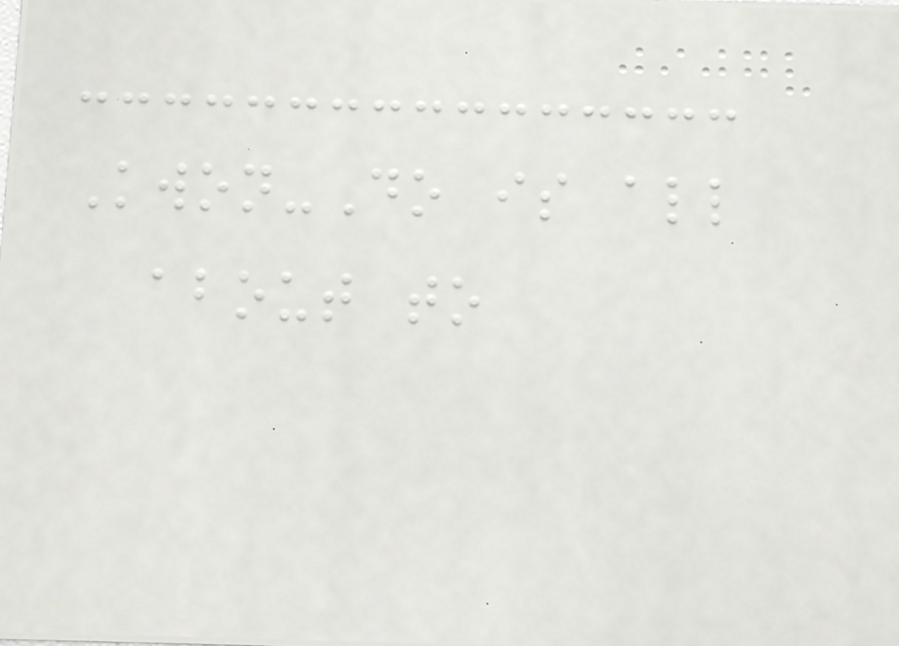Kwon-Do is all
about to
